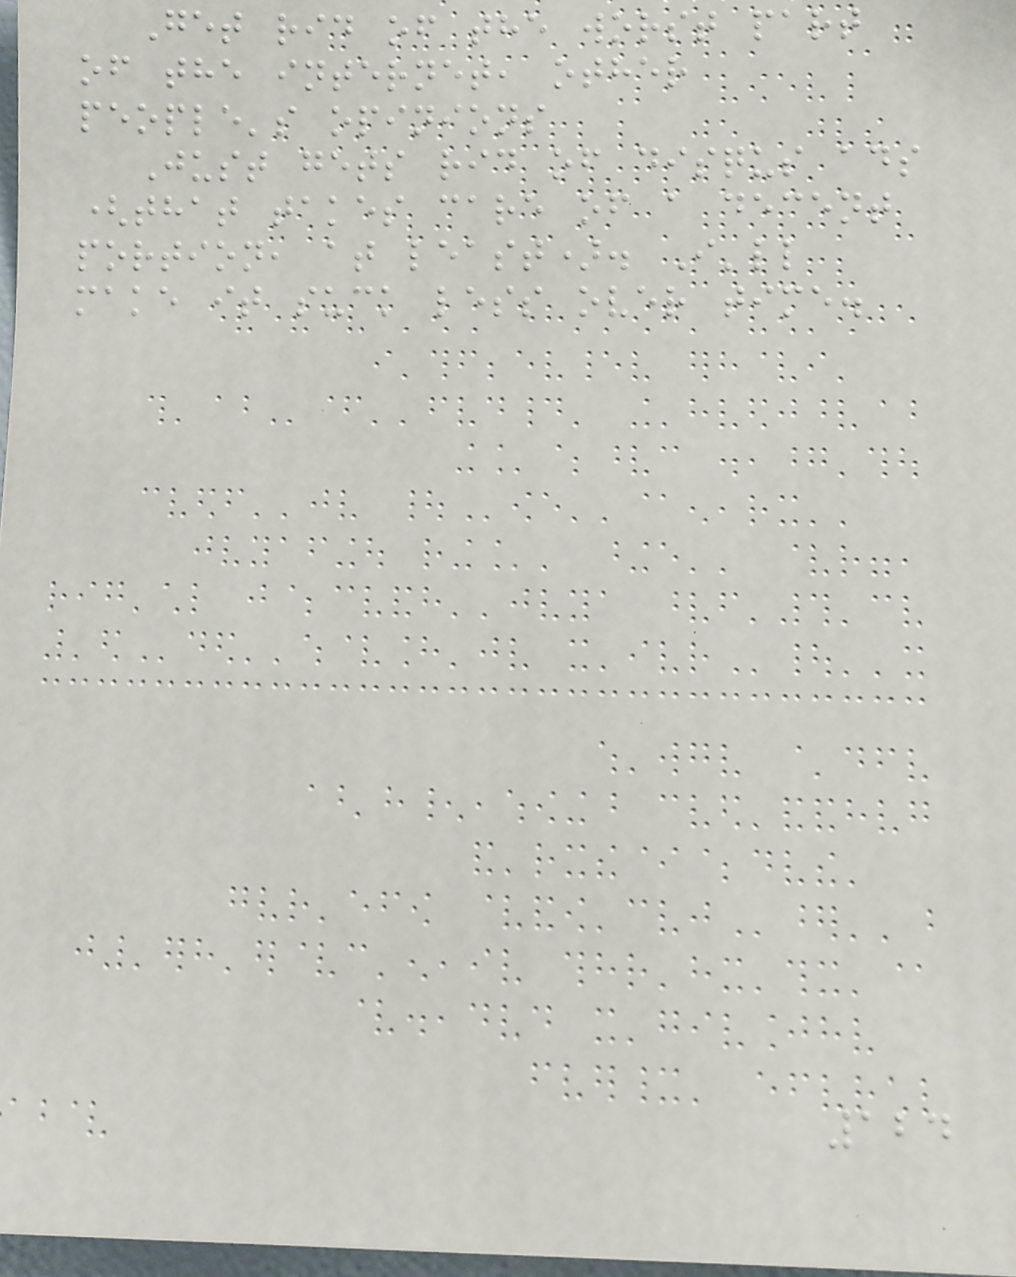Get rid of the worst part
of the internet, other
people's opinions
Just gets rid of disqus ads
(that takes care of a decent
portion, at least). I'll
make it suck less over time.
124
